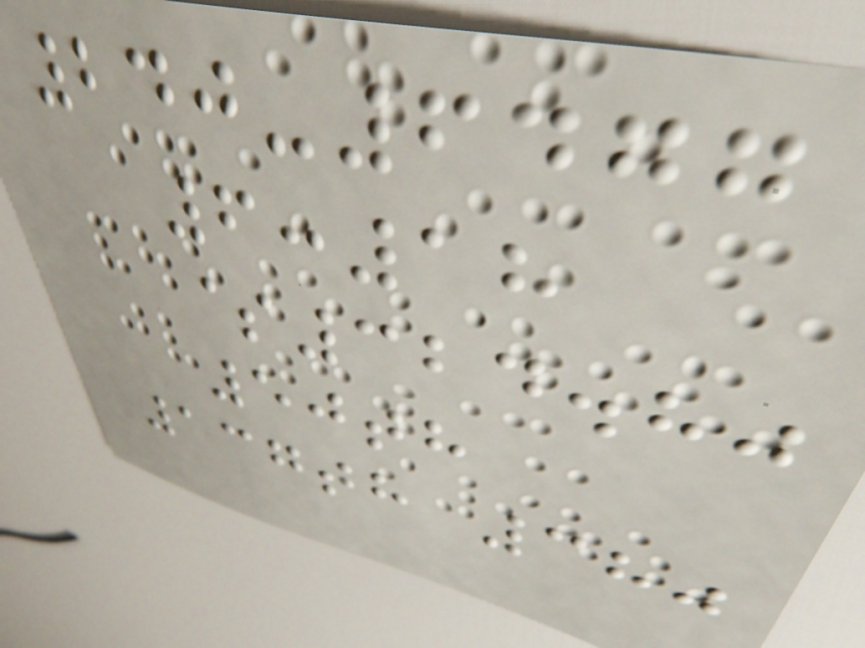240-6477
6:18
$324.80
50th
137th 380
